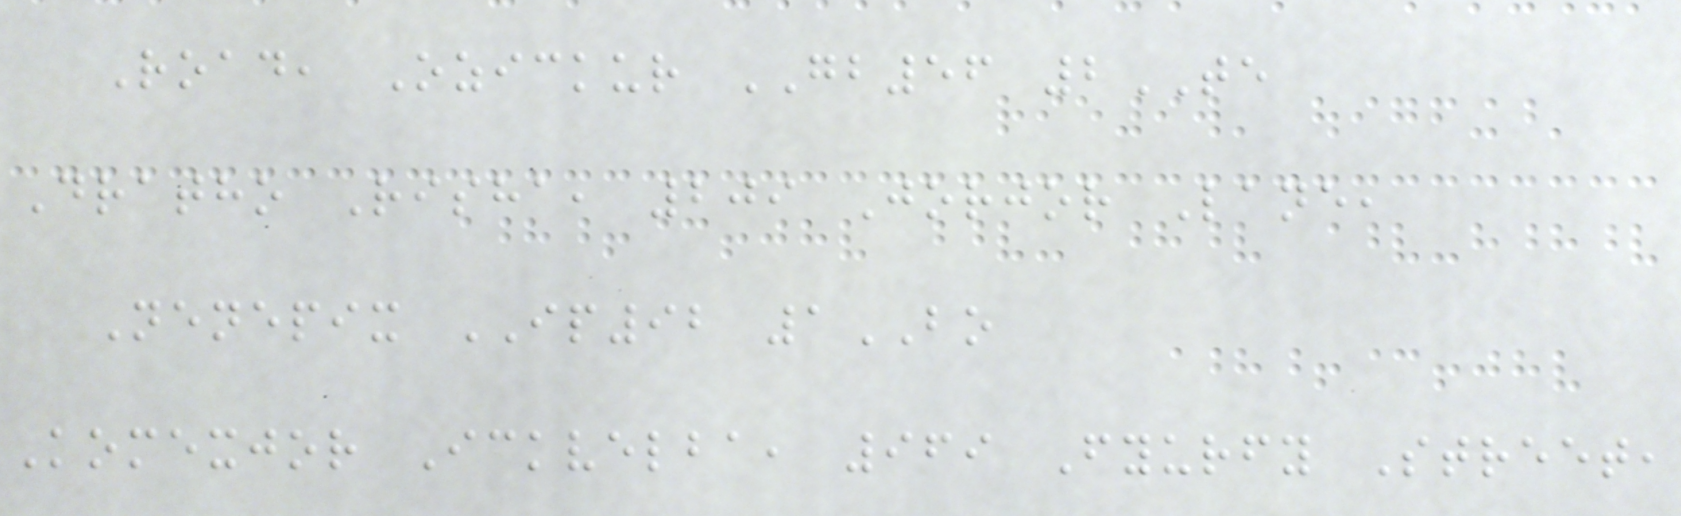Road, Ozickur GB56 2TE
Dratho Risha, 209 Jorjor Lane,
Nenepix IP92 1BO
Komexjor Ickvelba, 969 Fyurfy Street,
